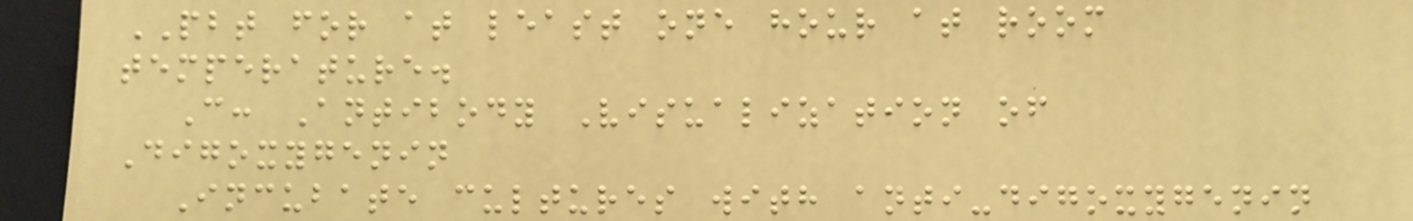PBT for at least one hour at room
temperature.
C: Antibody Visualization of
Digoxygenin
Incubate cultures with anti-digoxygenin
